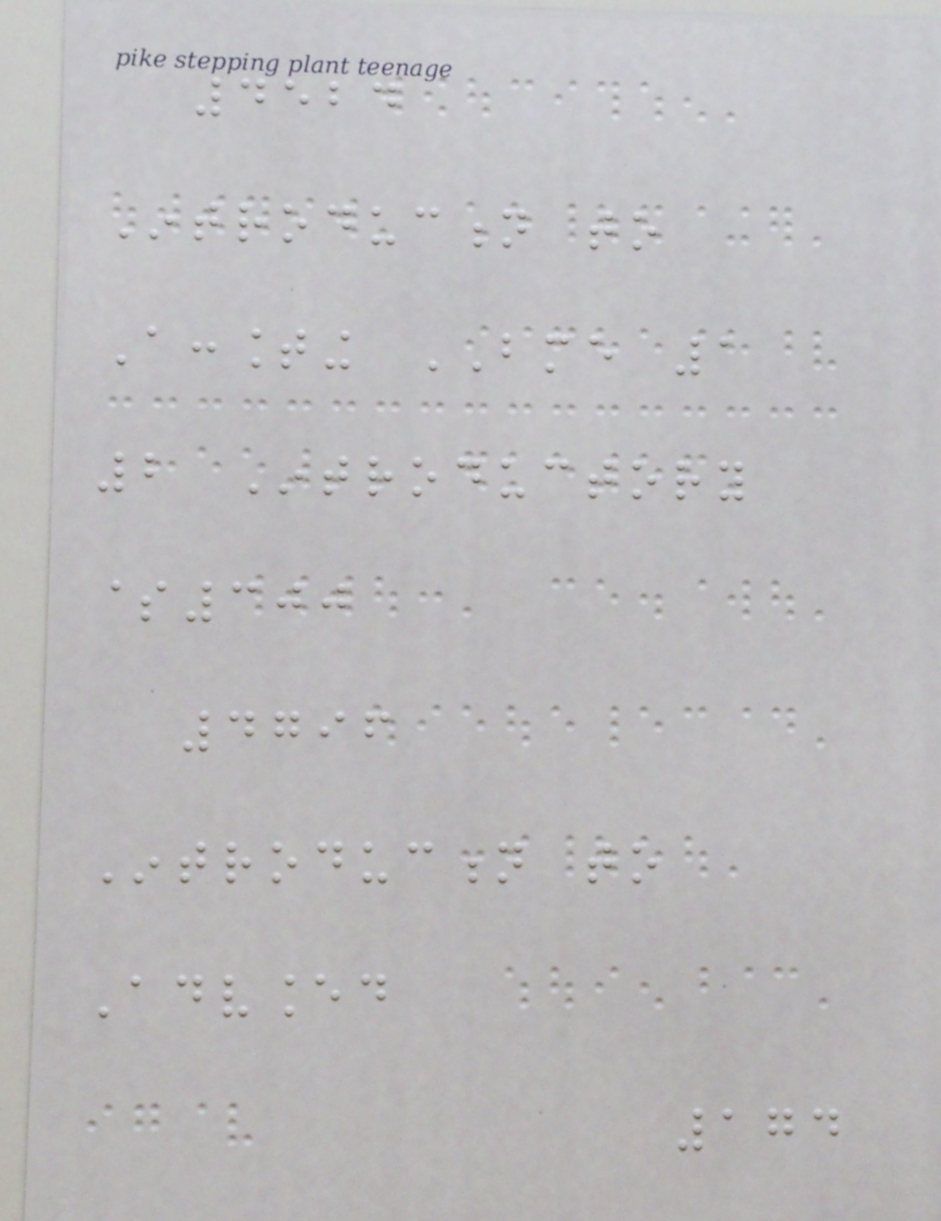4524
Introduction to
Accounting BME 1
2 Introductory
$300
4796
Introduction to
Advanced
174
